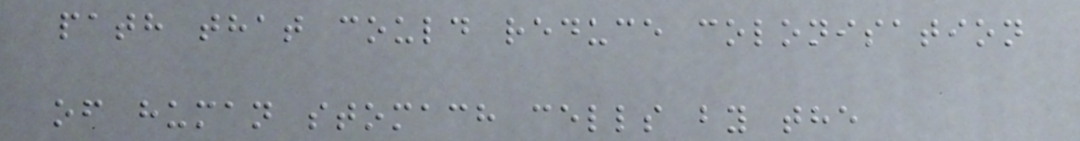path that could reduce colonisation
of human stomach cells by the
